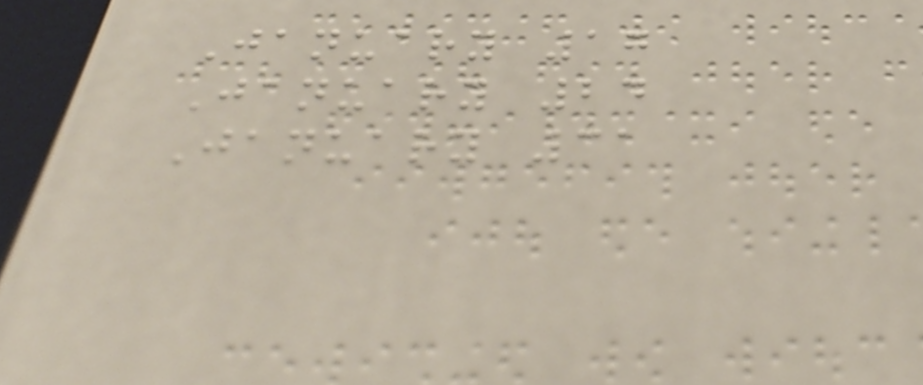January 17
January 24
January 31
